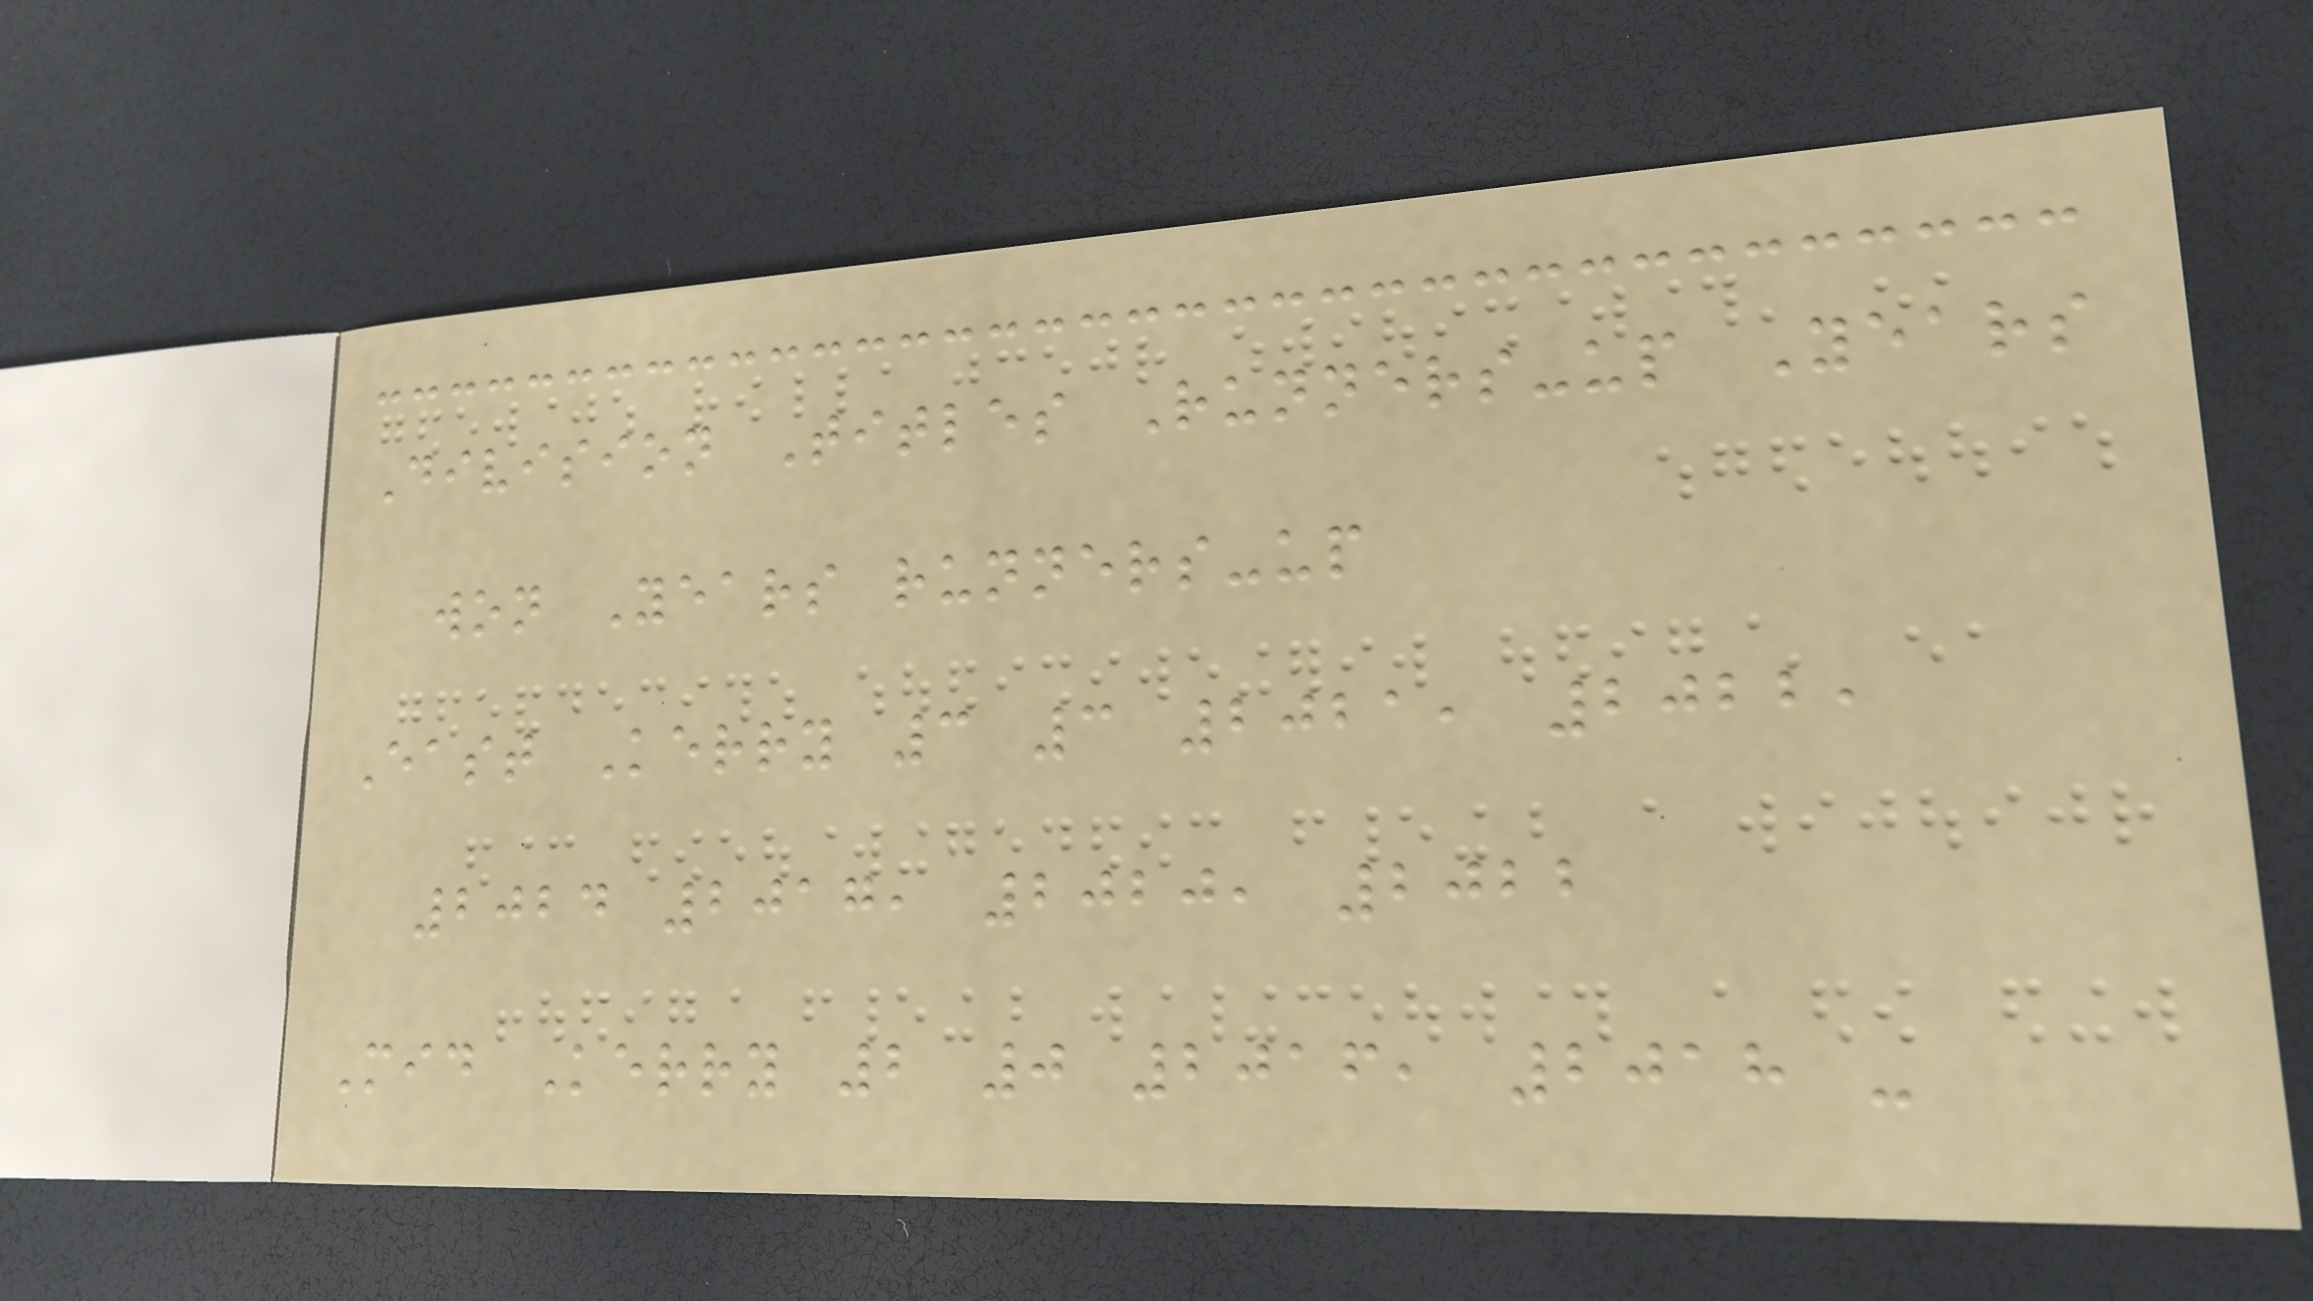Division Titles Runners-up Years
won Years runners-up
East Kerry 3 3 2021, 2022,
2024 2017, 2020, 2022
Mid Kerry 2 0 2016, 2018 -
